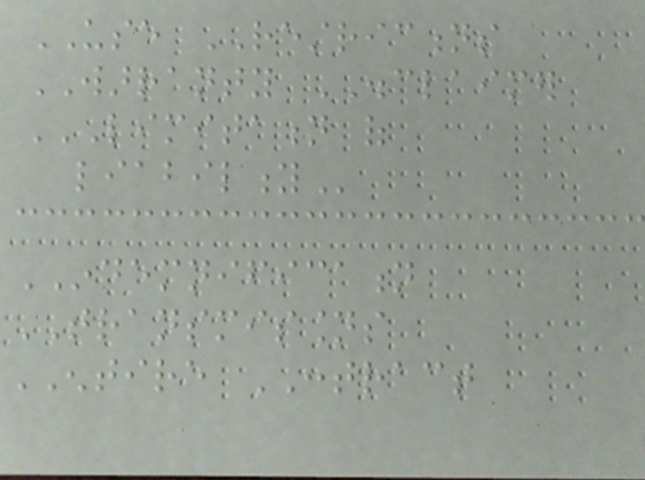USE RESTRICTIONS
WARRANTY DISCLAIMER
LIMITATION OF
LIABILITY
INDEMNIFICATION
TRANSMISSIONS
ENTIRE CONTRACT
